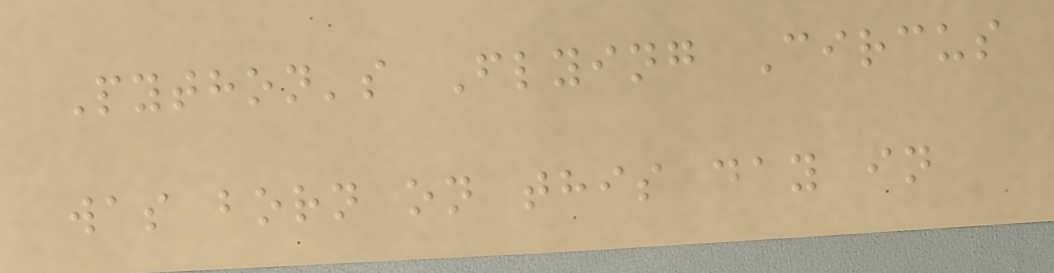Python's Flying Circus
was born on this day in
